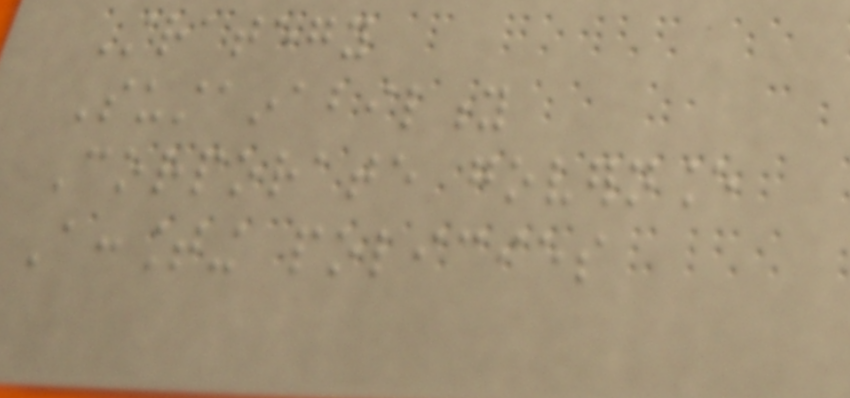Strategy
Sustainability
Corporate governance
Accounting policies
